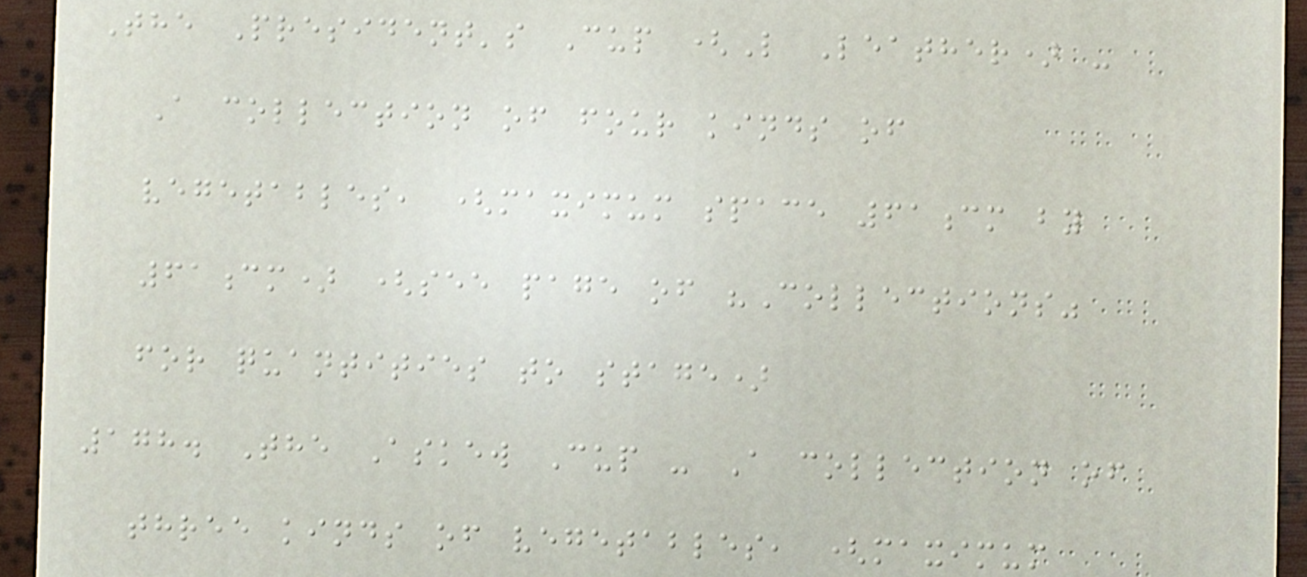The President's Cup (L Leather) -
A collection of four kinds of
vegetables, (maximum space 61cm by
61cm) (see page of "Collections"
for quantities to stage)
178. The Askew Cup - A collection of
three kinds of vegetables, (maximum
